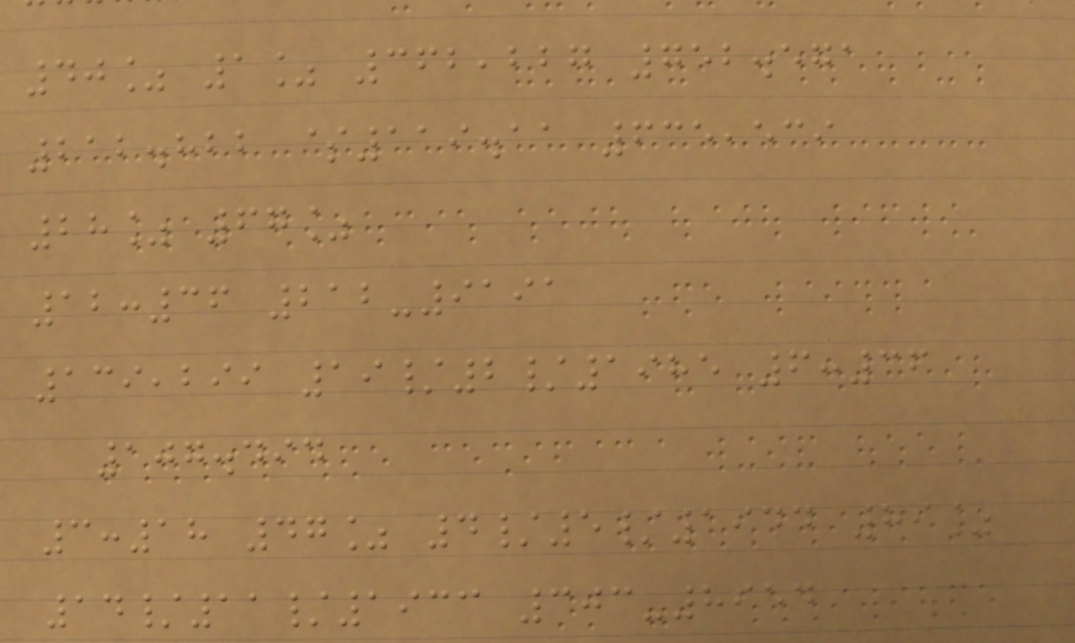40% 1% 362,227 752.571
212.822 $119.11 635,539
28% 67%
12:36 212-9191
139,299 19/2/1985 6:36
107.494
3:18 47% 4/5/1944 89%
14/11/1933 303-8954
